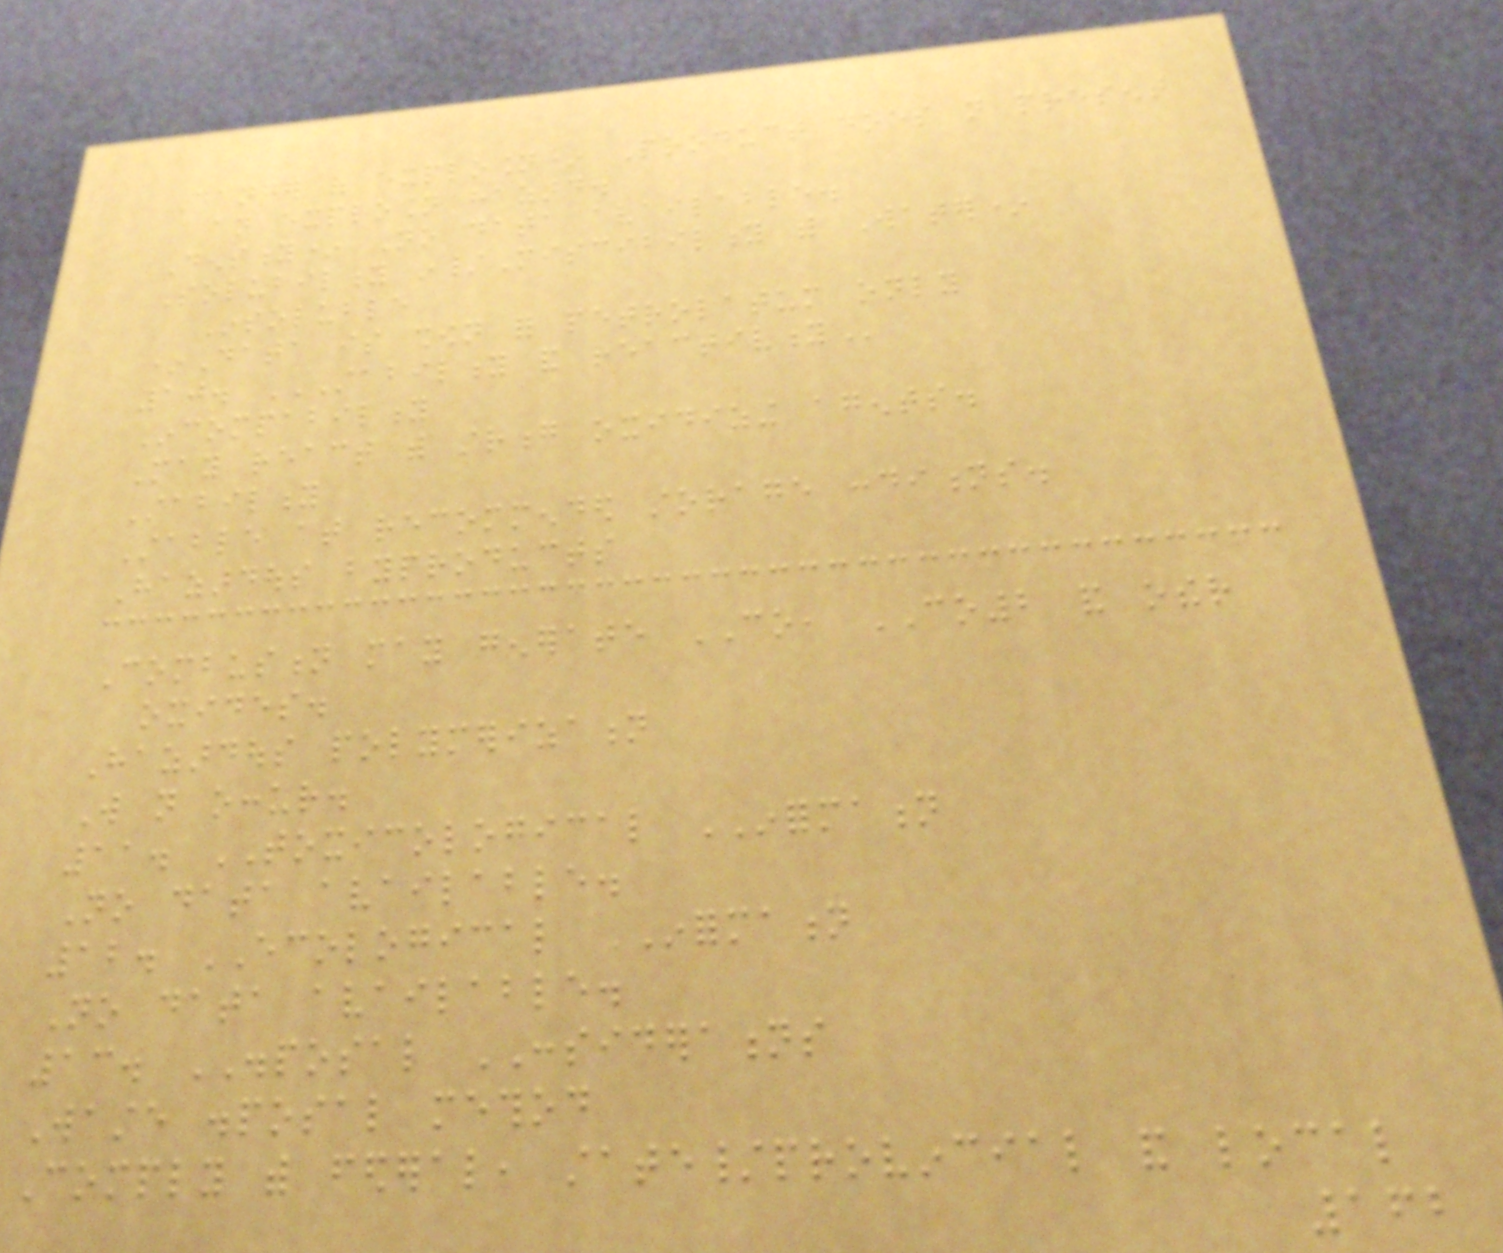Danger of explosion* Product does not present
an explosion hazard.
Density* No data available.
Solubility in/Miscibility with Water*
Insoluble
*Data is shown for petrolatum only
10. STABILITY AND REACTIVITY
Incompability
May react with strong oxidizing agents.
Stability
Stable at recommended storage conditions.
Hazardous byproducts
Combustion may generate CO, CO2 and other
oxides.
Hazardous polymerization
Will not occur.
11. TOXICOLOGICAL INFORMATION
No data available.
12. ECOLOGICAL INFORMATION
No data available.
13. DISPOSAL CONSIDERATIONS
Waste disposal method
Comply with federal, state/provincial and local
162
